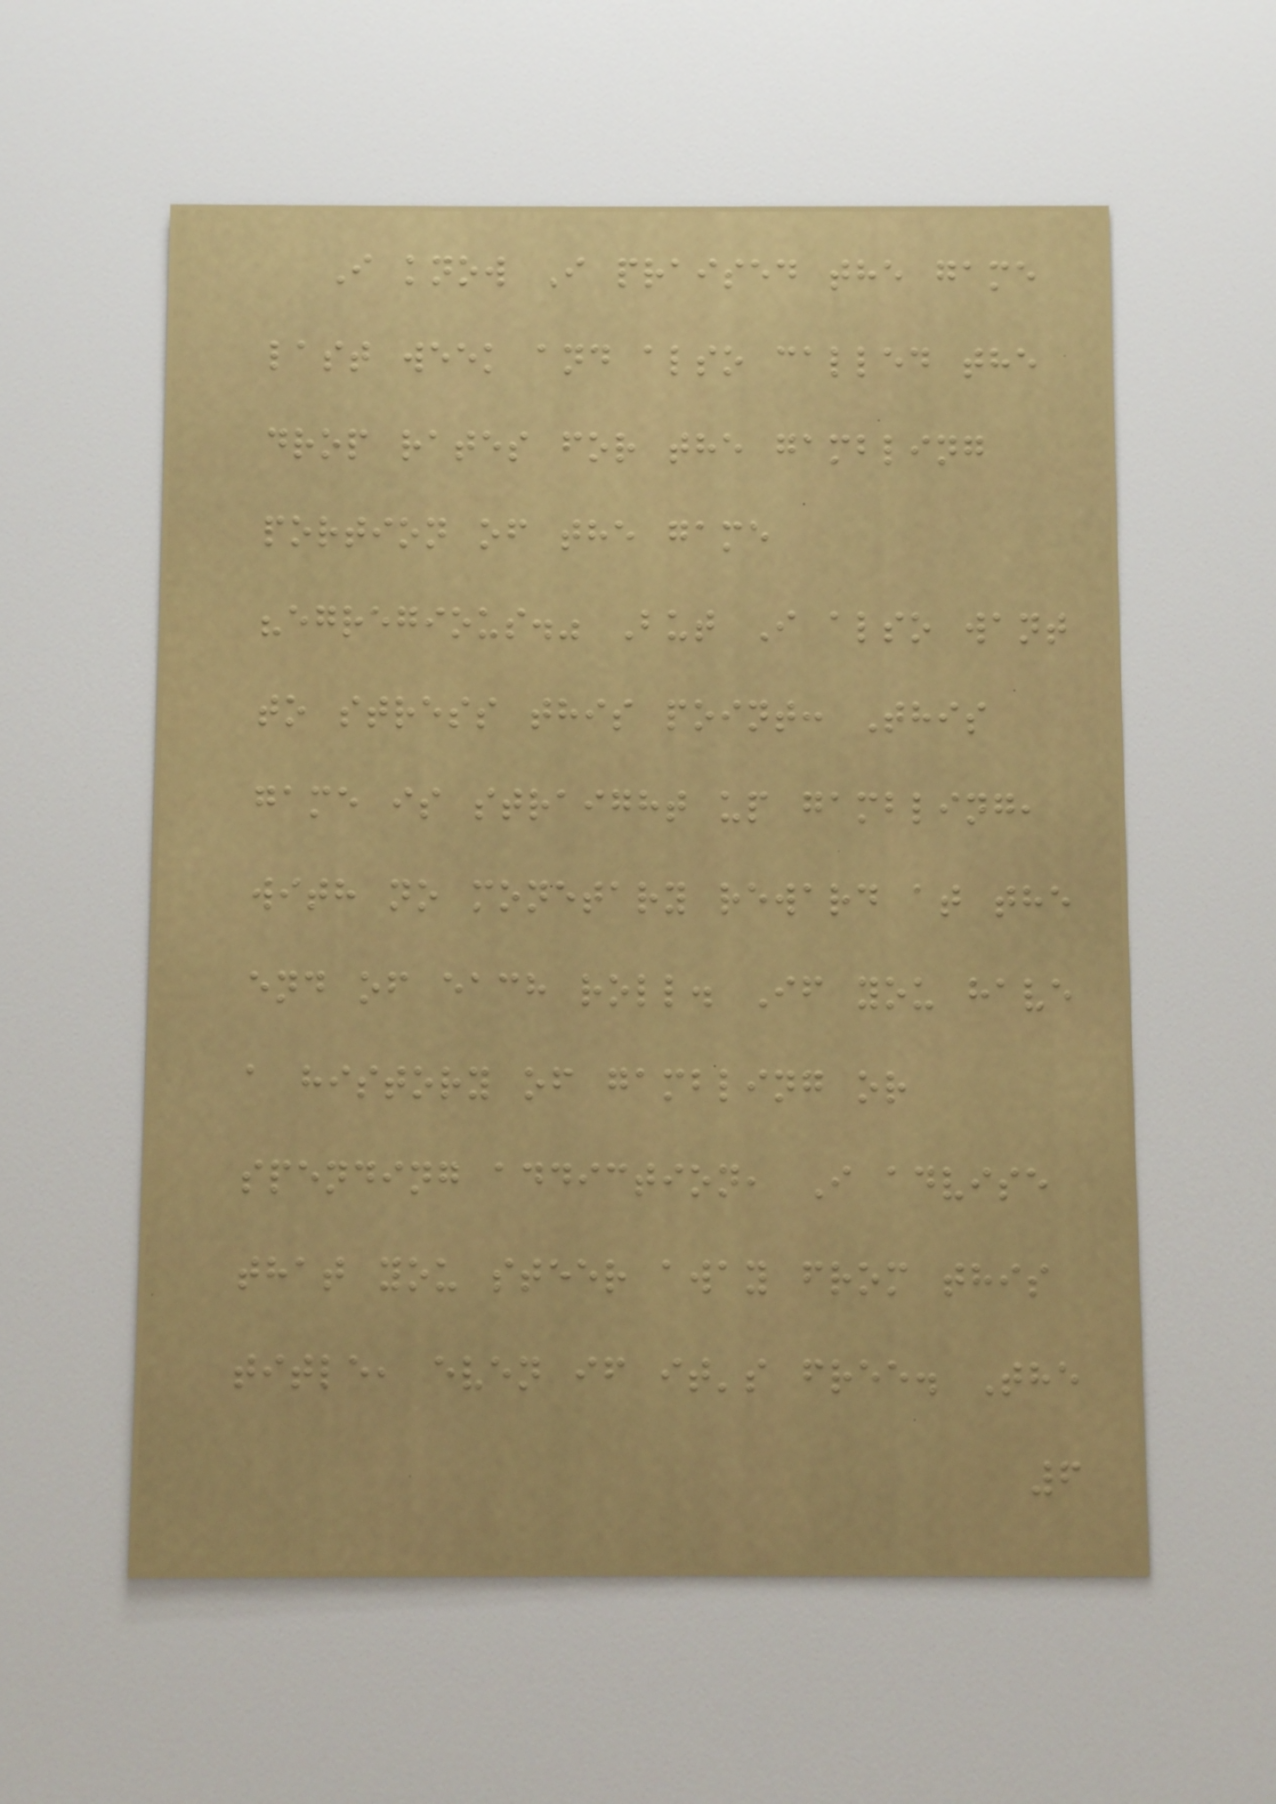I know I praised the game
last week and also called the
drop rates for the gambling
portion of the game
"egregious." But I also want
to stress this point: This
game is straight up gambling,
with no monetary reward at the
end of each roll. If you have
a history of gambling or
spending addiction, I advise
that you steer away from this
title, even if it's free. The
6
